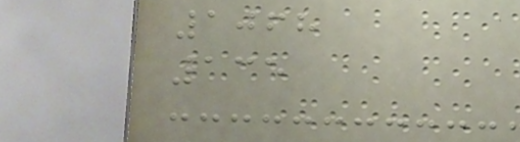1068
135
